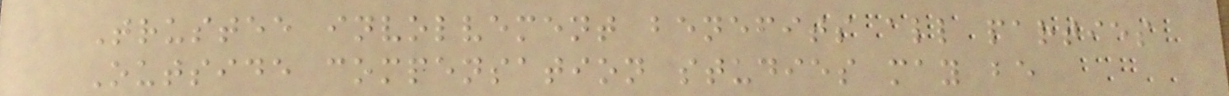Trustee involvement benefits all parties
Outside compensation studies may be
